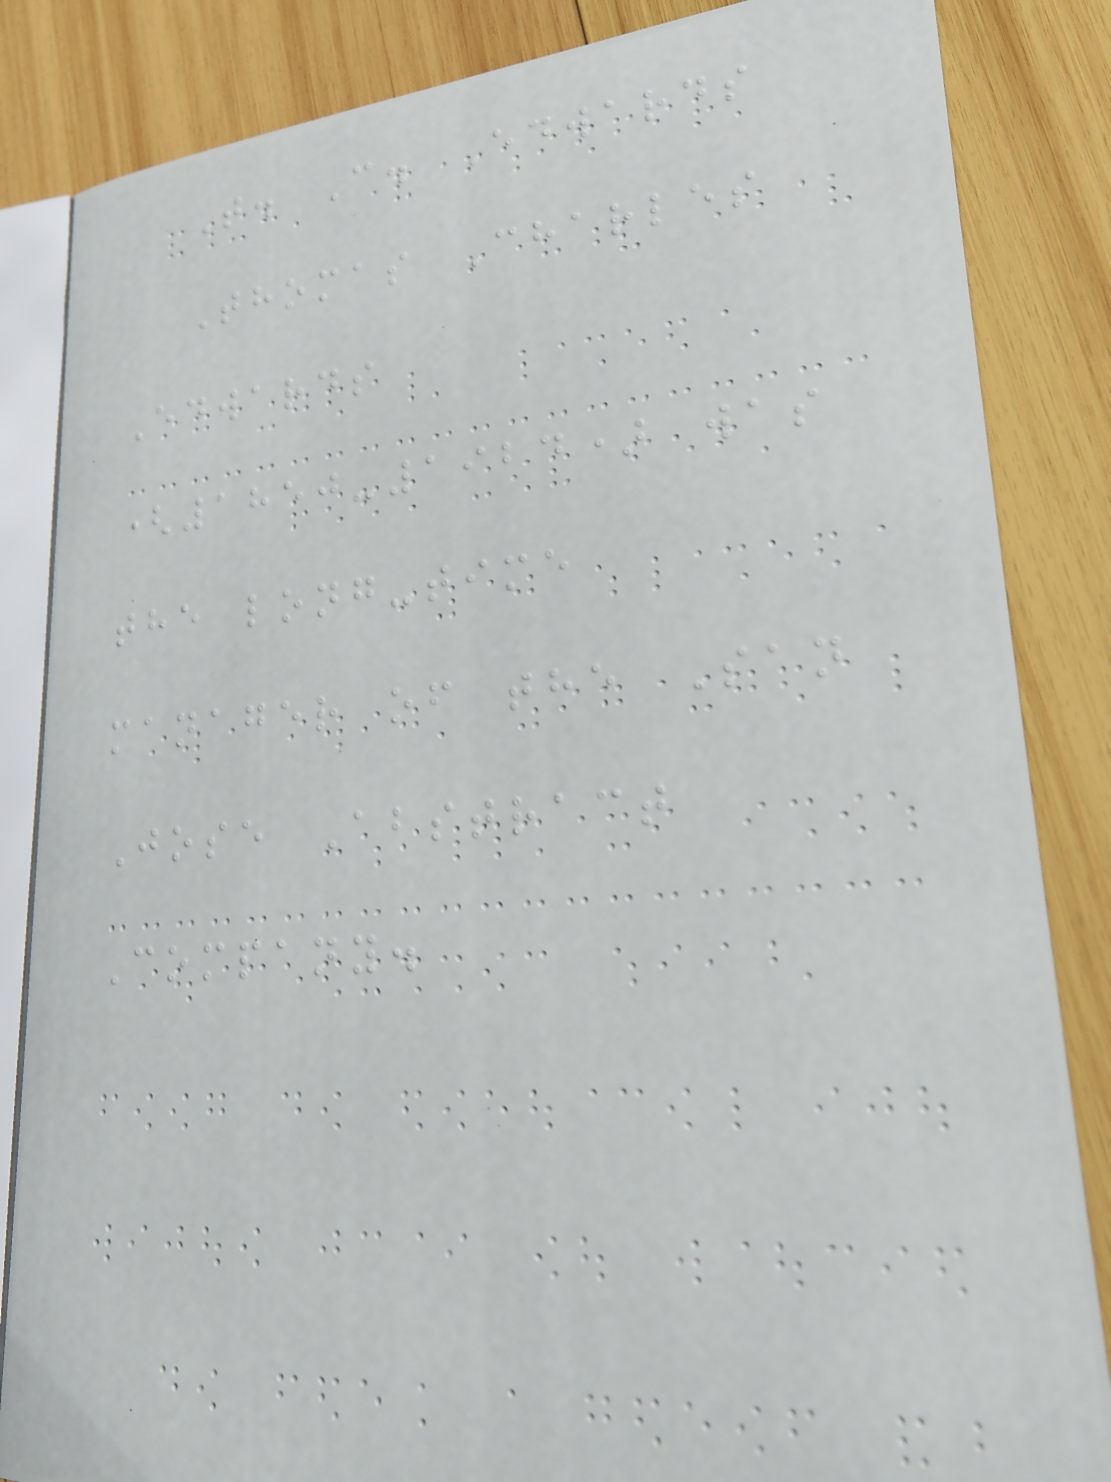T. C. Edwards
Thomas Charles
Edwards
(1850-1924) was
the long-time
manager of the San
Jose Abstract
Company.
